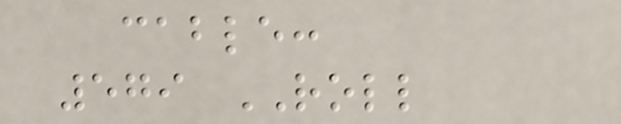cable:
579 ROLL
